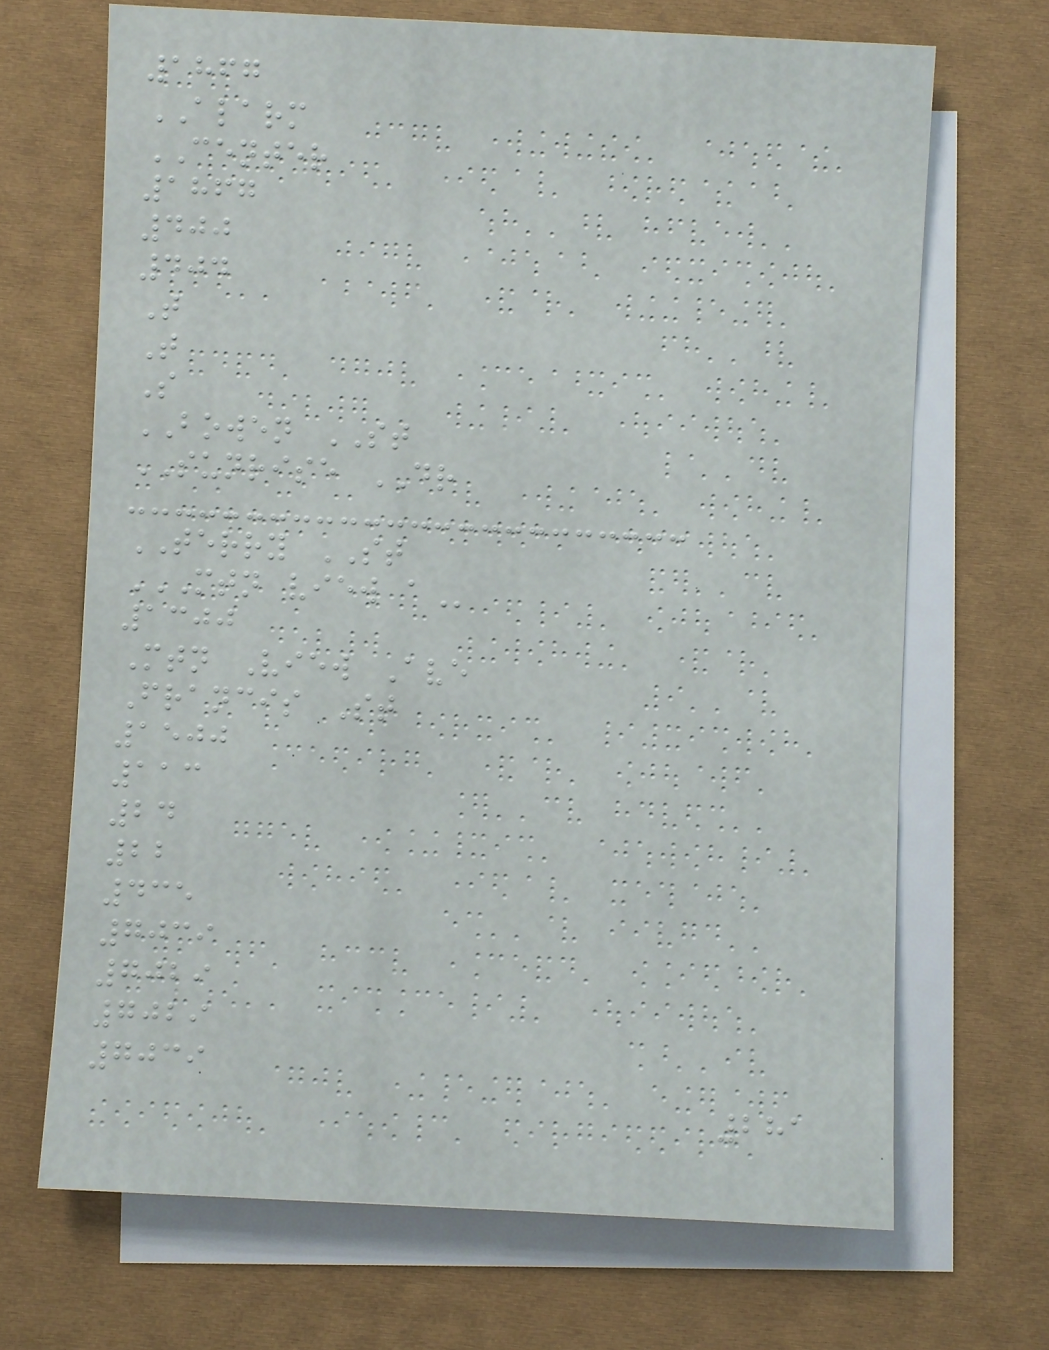1867
ALARM
CENTER
1867
400
404
T
T
S
BOWEN ST
SUNRISE DR
TERRY ST
MTN VIEW A
1300
Mtn View Ave
Francis St
1500
113
24
22
435
7039
7029
7029
7039
281
